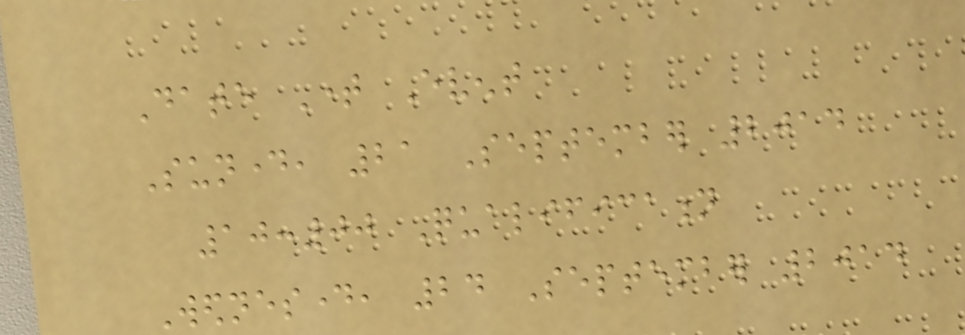Date Time Event
Sunday, 21 September 2014
10:00 Qualification
Wednesday, 24 September 2014
